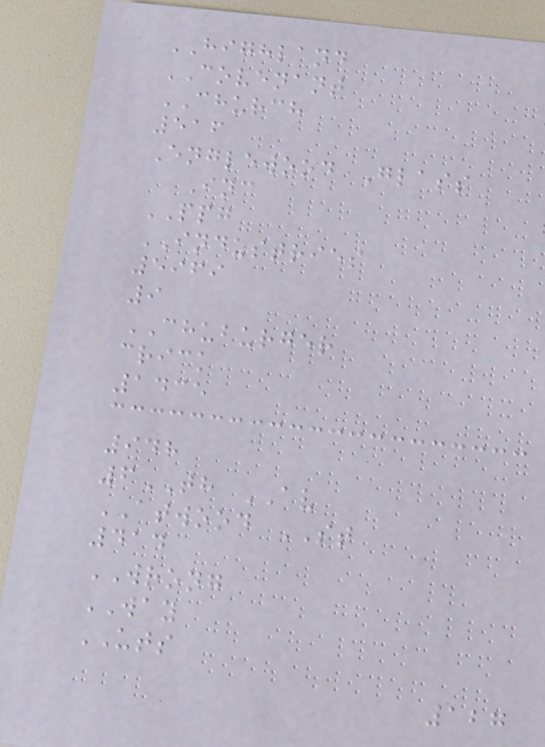HIGHLAND
COVENANT
CHURCH
516
Englewood Glass
Inc
PPG
INDUSTRIES
5969
9
CHUBURGER
crick
1435
948
6TH AV
ATWOOD ST
414
WRONG
WAY
UTS
127
